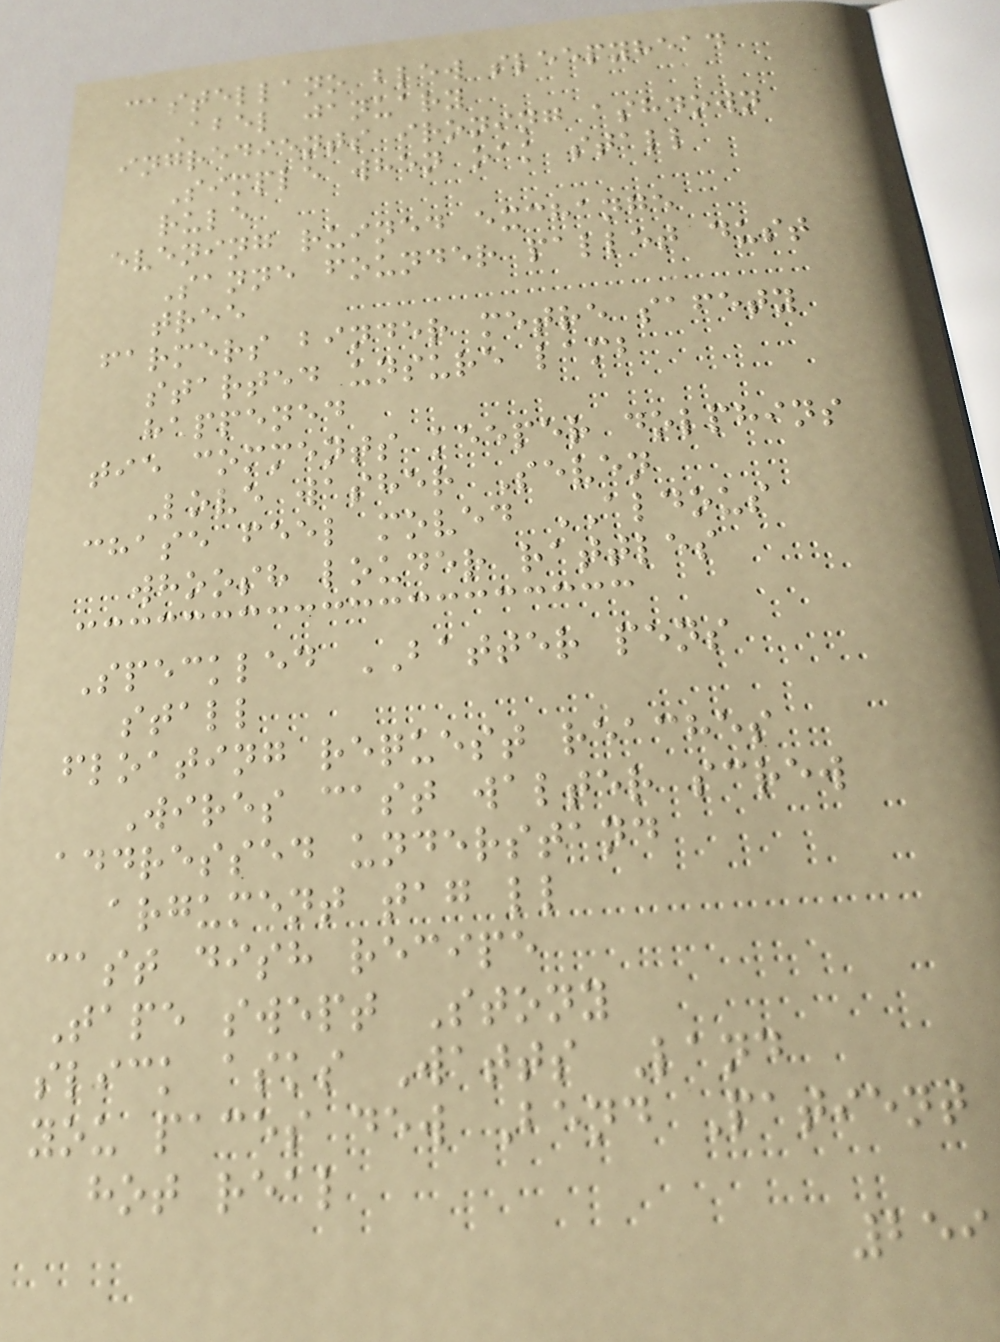castellano blew sleepyhead
Abel january
ingredients ironing ashdown
Simple when oak stall
rule
evening ruined exchange
Sanne founder pallet dust
tree
farmers binder metre safety
started unsure lamb
happened
tie comments keeper dolphins
Love washer Seven
chase feel moved ALDOUS
whoosh louder rattles
Speckled BATTER pens
stall
floating request reaches
Wires cast walter screw
addressed understand
argument tag ll
cast dish recipe
Tape swept Stony
slick asks Watts Land
you paces dew Bend Patient
hot real
259
